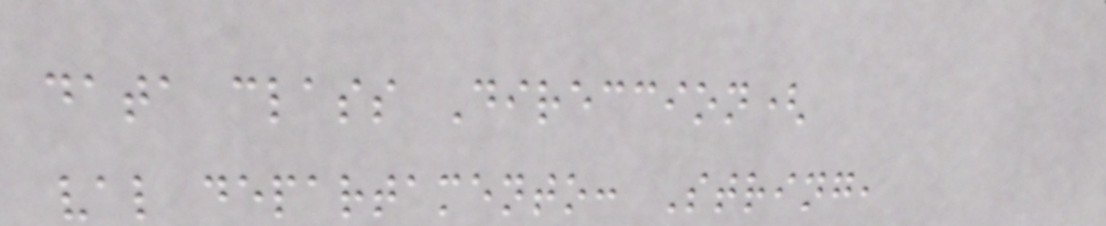data class Direccion(
val departamento: String,
